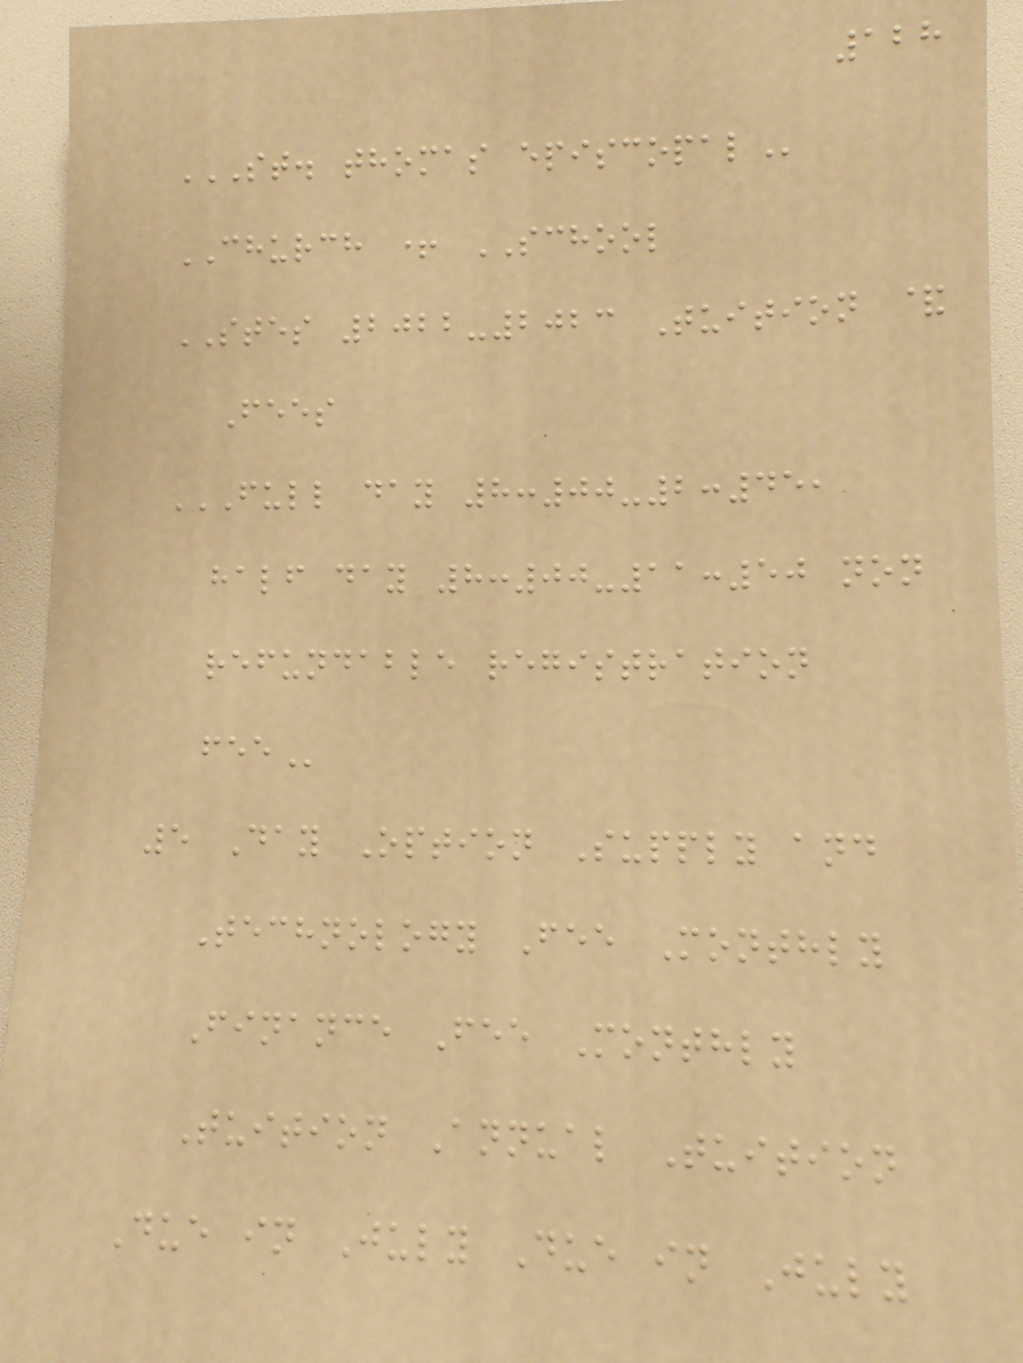128
ST. THOMAS EPISCOPAL
CHURCH + SCHOOL
STES 2022-2023 Tuition &
Fees
FULL DAY 8:00-2:45,
HALF DAY 8:00-11:50 NON
REFUNDABLE REGISTRATION
FEE
5 Day Option Supply and
Technology Fee Monthly
Finance Fee Monthly
Tuition Annual Tuition
Due in July Due in July
